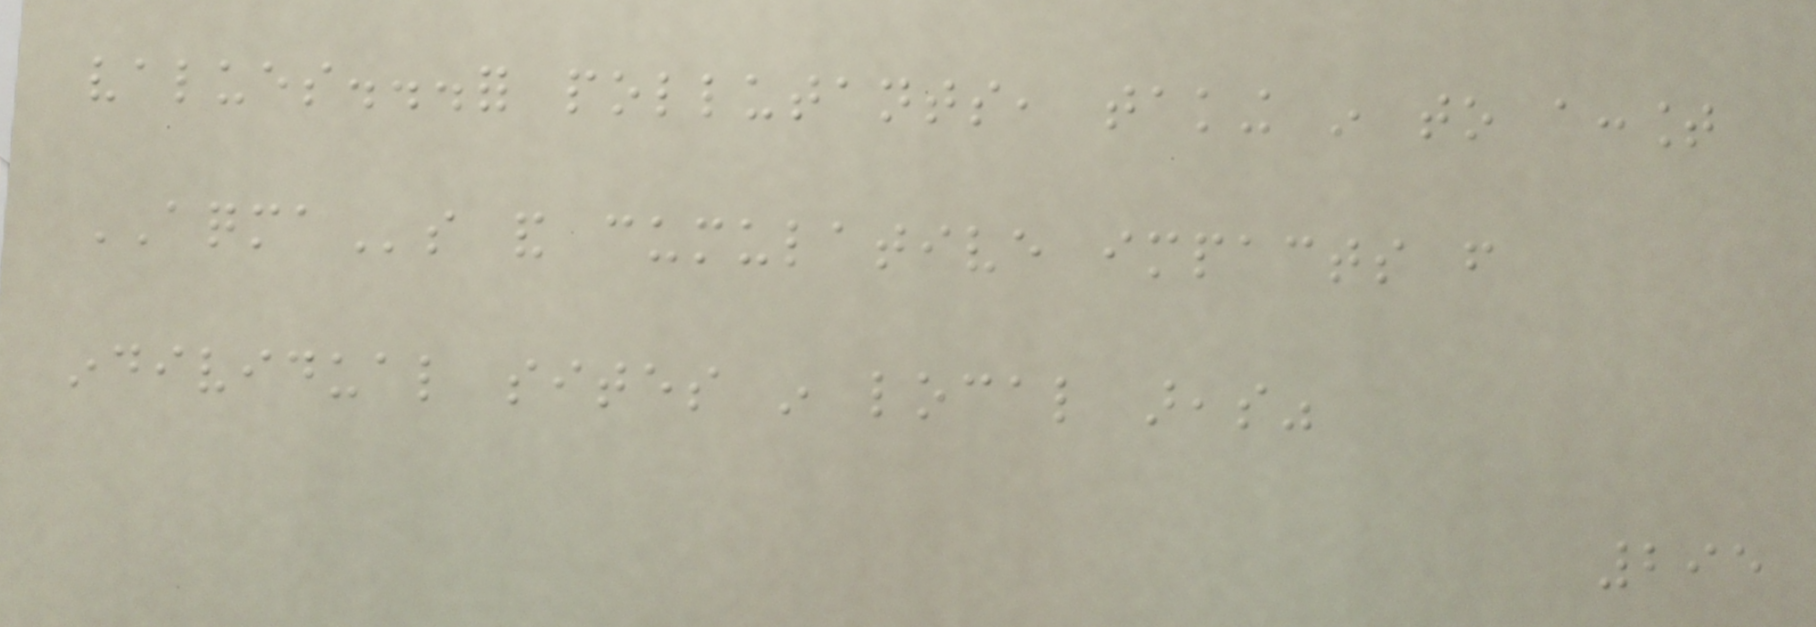values...for pollutants, taking in to account
AQMAs and cumulative impacts from
individual sites in local areas"
295
